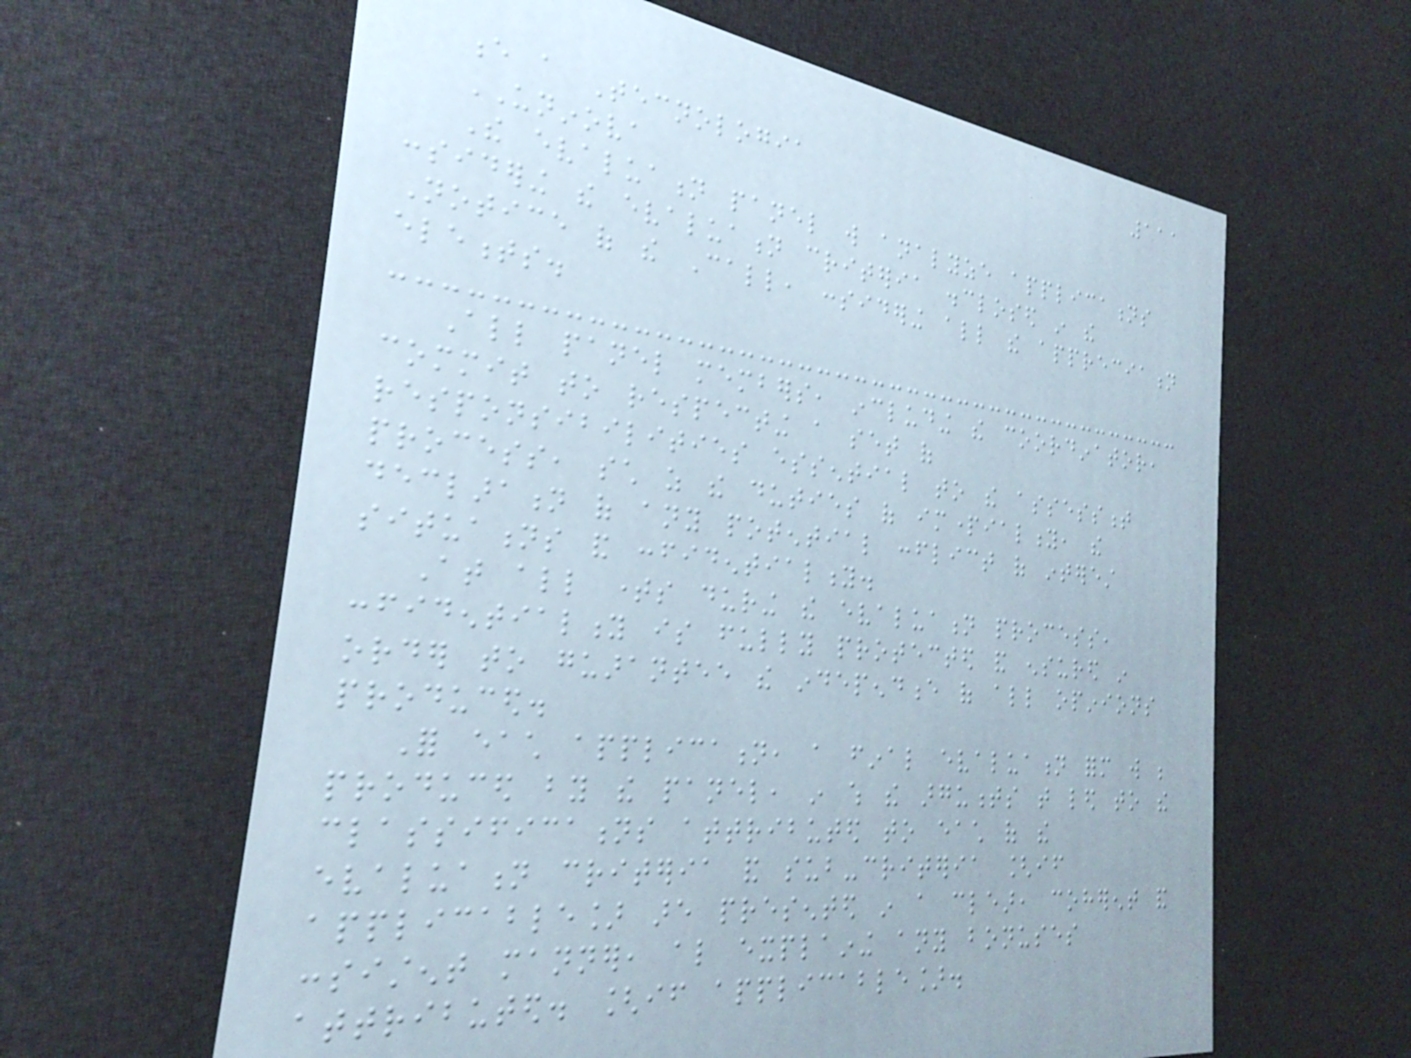111
e a Tecnologia
UNINOVA
The evaluation panel will analyze applications
considering the evaluation criteria disclosed in the
Notice of the Call, considering all the appreciation
elements.
All panel members, including the coordinator,
commit to respecting a set of
responsibilities essential to the assessment
process, such as the duties of impartiality, the
declaration of any potential conflict of interest
situations and confidentiality.
At all times during the evaluation process,
confidentiality is fully protected and ensured in
order to guarantee the independence of all opinions
produced.
For each application, a final evaluation form will be
produced by the panel, in which the arguments that led to the
classifications attributed to each of the
evaluation criteria and sub-criteria [if
applicable] are presented in a clear, coherent and
consistent manner, also explaining any bonuses
attributed. [if applicable].
